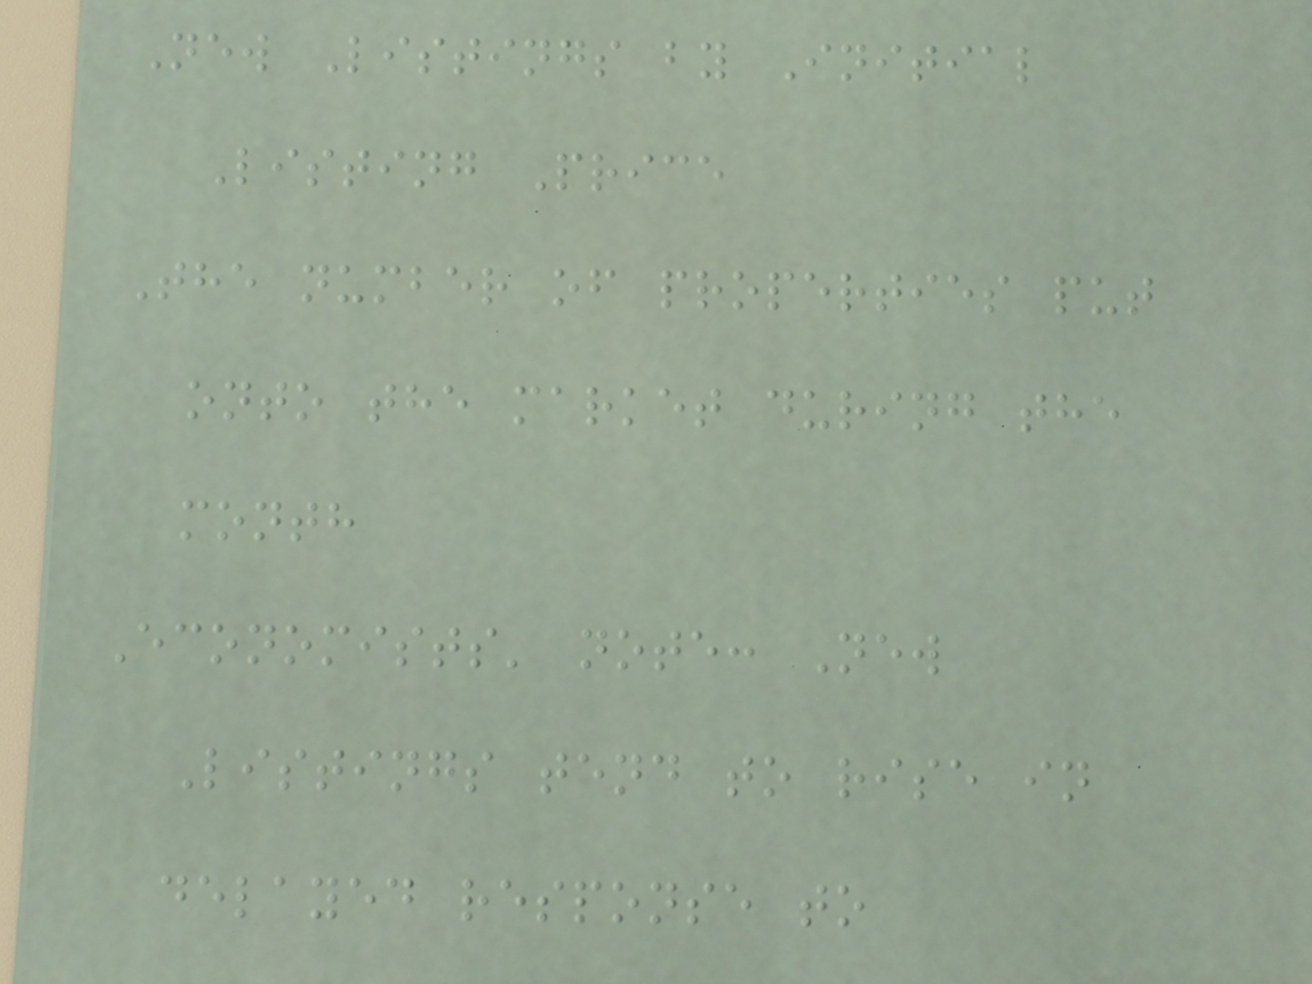New Listings by Initial
Listing Price
The number of properties put
onto the market during the
month
Economists' note: New
Listings tend to rise in
delayed response to
